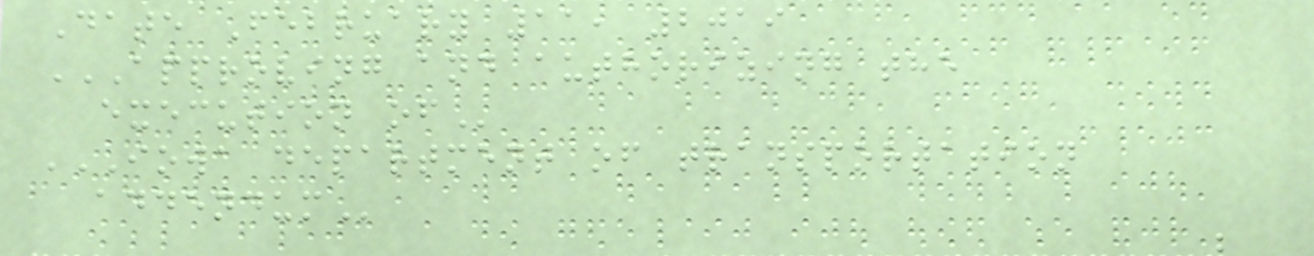Date February 11, 2019
APPROVING AND AUTHORIZING THE
EXECUTION OF
IOWA DEPARTMENT OF TRANSPORTATION
ADDENDUM
